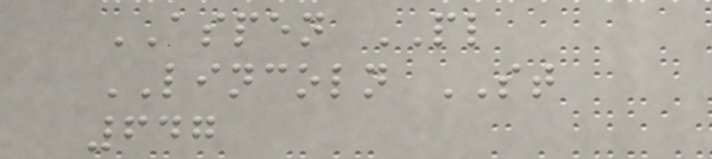ASPEN PL
LINCOLN ST
647
